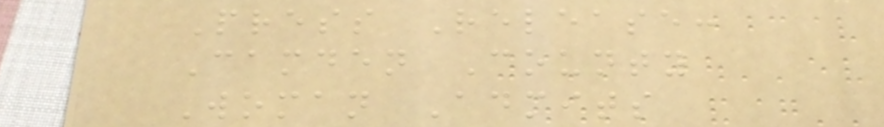Press Release:
Camden County
Woman Admits
